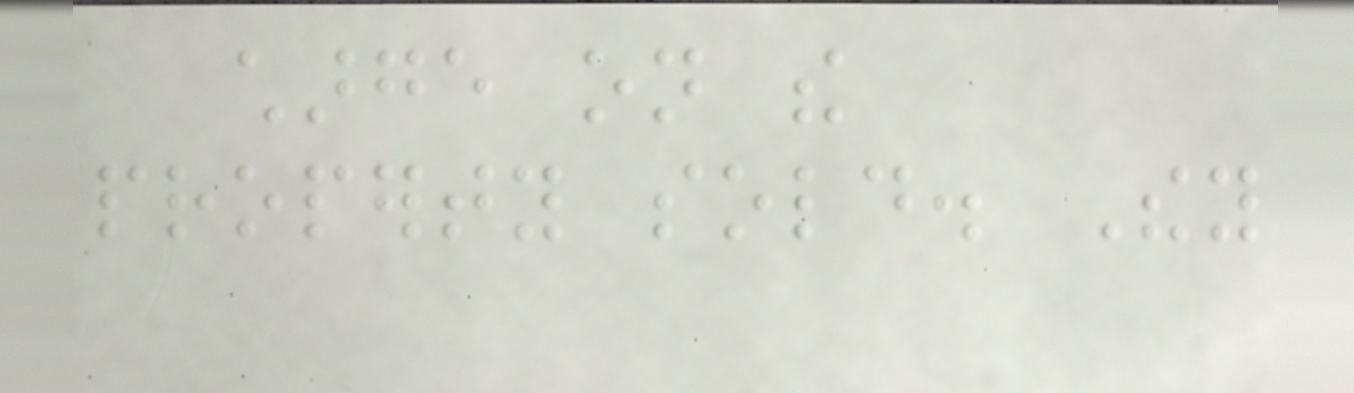charge on the
property sold. They
